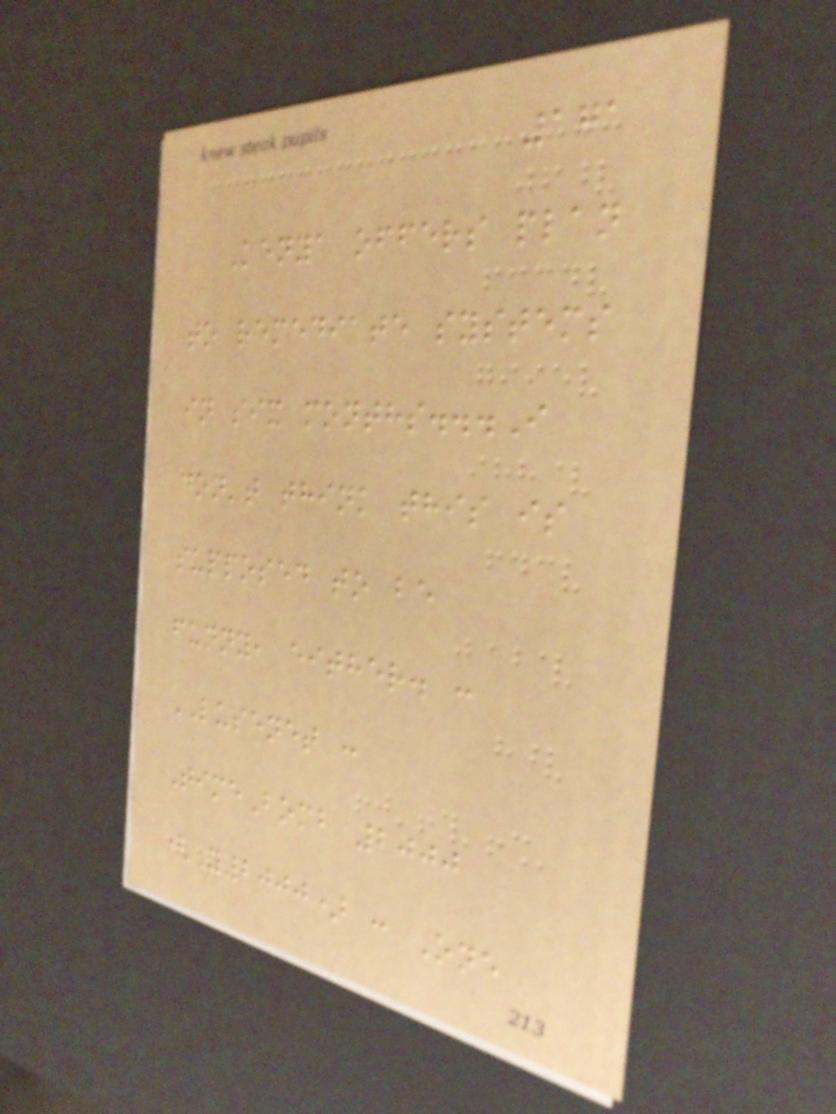171
Kenya offers plan
to remediate systems
in six months...I
don't think this is
supposed to be
funny, either. :
LUSENET :
TimeBomb 2000
(Y2000) : One
